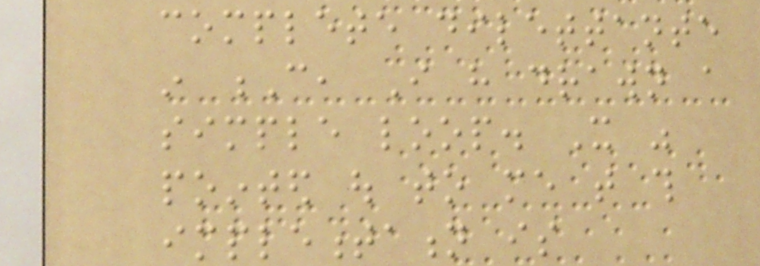complete dilettante
in C, I have drawn a
simple loop. It was
pointed out to me that this
implementation is
